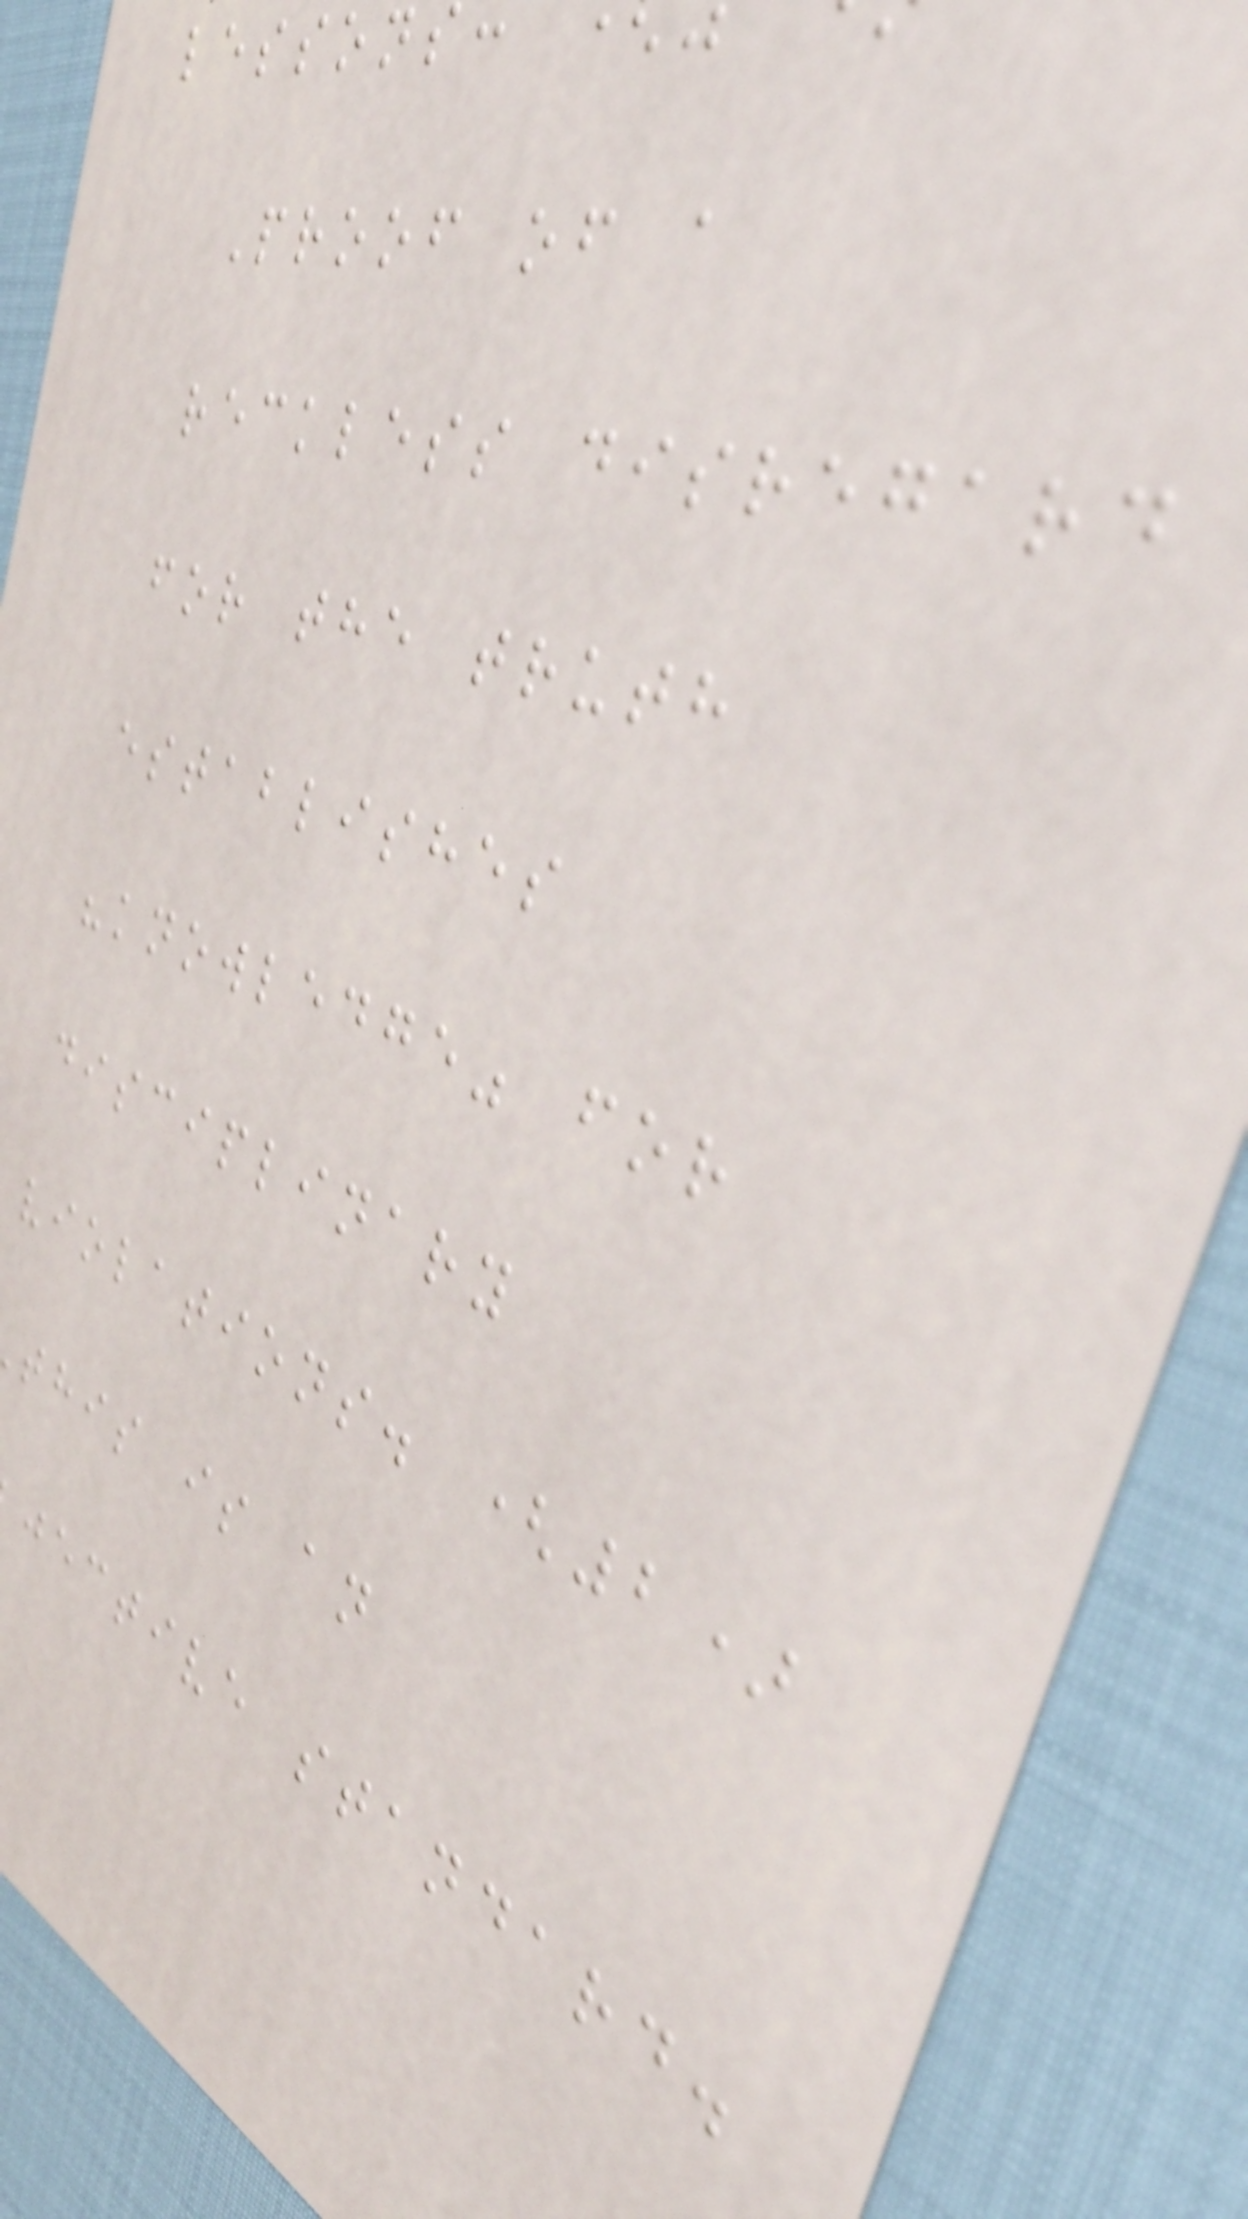lessons
Proof of a
reckless disregard
for the truth
establishes
"knowledge" for
disciplinary
violations. (2)
this is an
jective standard.
